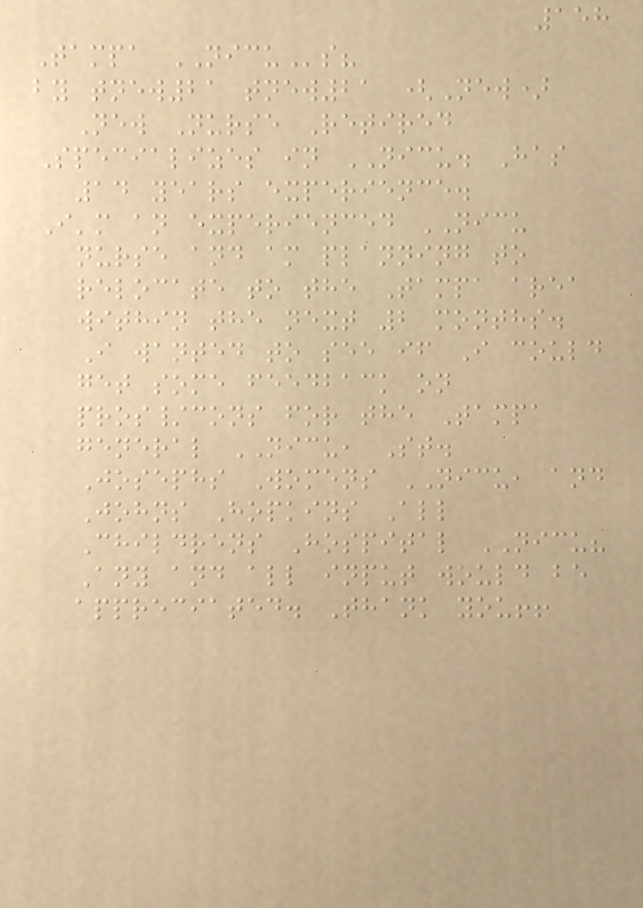158
Tampa NICUs?
by tnew21 tnew21 (New)
New Nurse Retired
Specializes in NICU. Has
14 years experience.
I'm an experienced NICU
nurse and am planning to
relocate to the Tampa area
within the next 2 months.
I wanted to see if I could
get some feedback on
pros/cons for the Tampa
general NICU, St.
Josephs Womens NICU, and
Johns Hopkins All
Childrens Hospital NICU?
Any and all input would be
appreciated. Thank you!!
